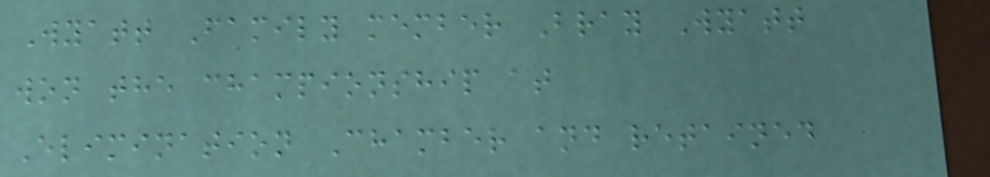Wyatt Family member Bray Wyatt
won the championship at
Elimination Chamber and retained
